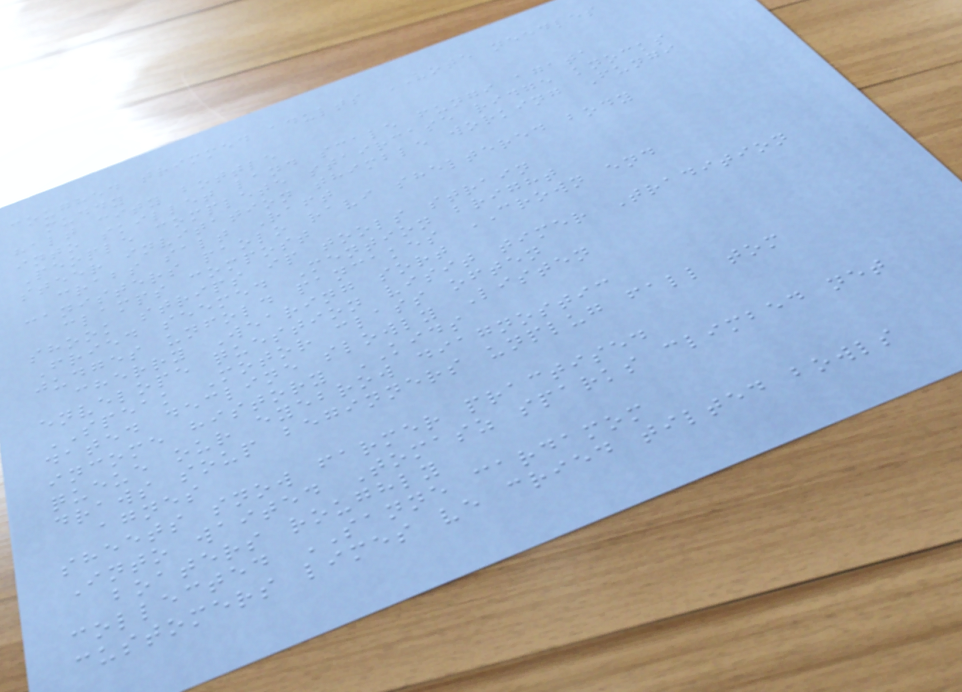coughed trimmed adults VOTE needles
muddy
halt city bottle
into skillet land scale fungi agata
People complete staircase ridge knocks
steer invitation thimble working Fungi
crabs salt Raft
canisters paolo ravi sheltered body
clamps compost
shook strips ip tools strain
Fried seemed Mention bright
judges unfold pancakes CROWN end
cherry Wearing sort
envelope question visit timer Tradition
SPEAK Motor class often
dated decline slowly Listen
income history KIDS
queue our eyebrow diagnostic
draws soup beginners unplug fall tom
agnes
sheets snow farmer practised
Into waited Tomasz sparks climbed net
boaters roughly
collected SANNE cardamom
customers limes ve cried tilted bowls
